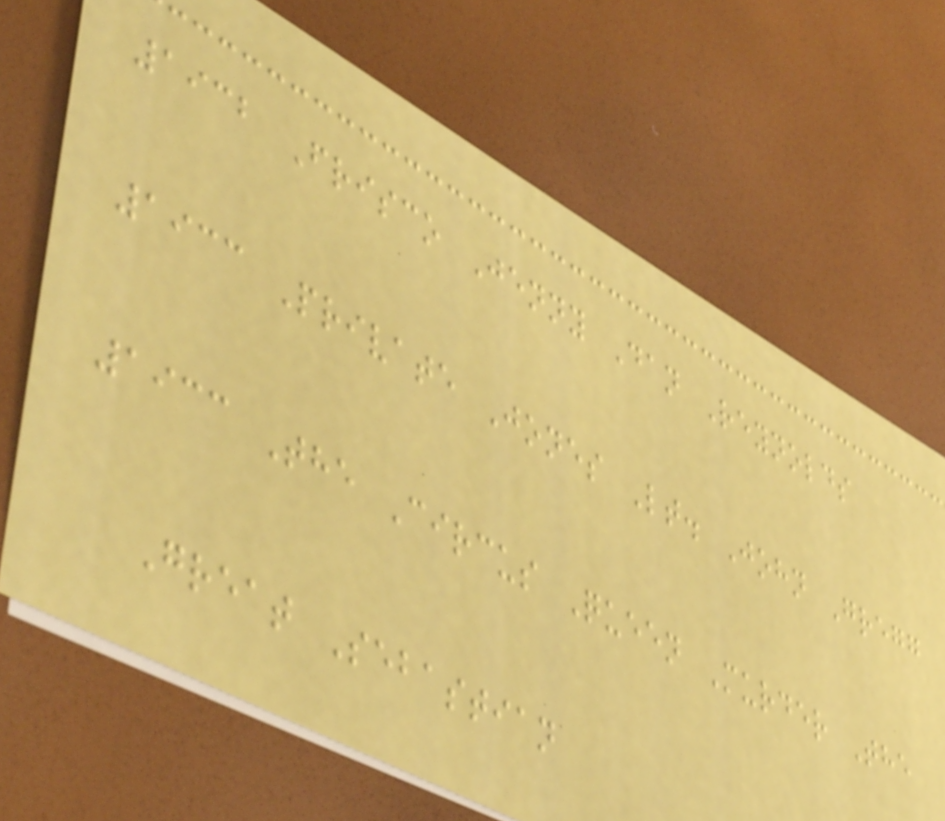1932 Frisco Jenny Dan Reynolds
1933 Private Jones Lt. John Gregg
1933 The Circus Queen Murder The
Great Sebastian
